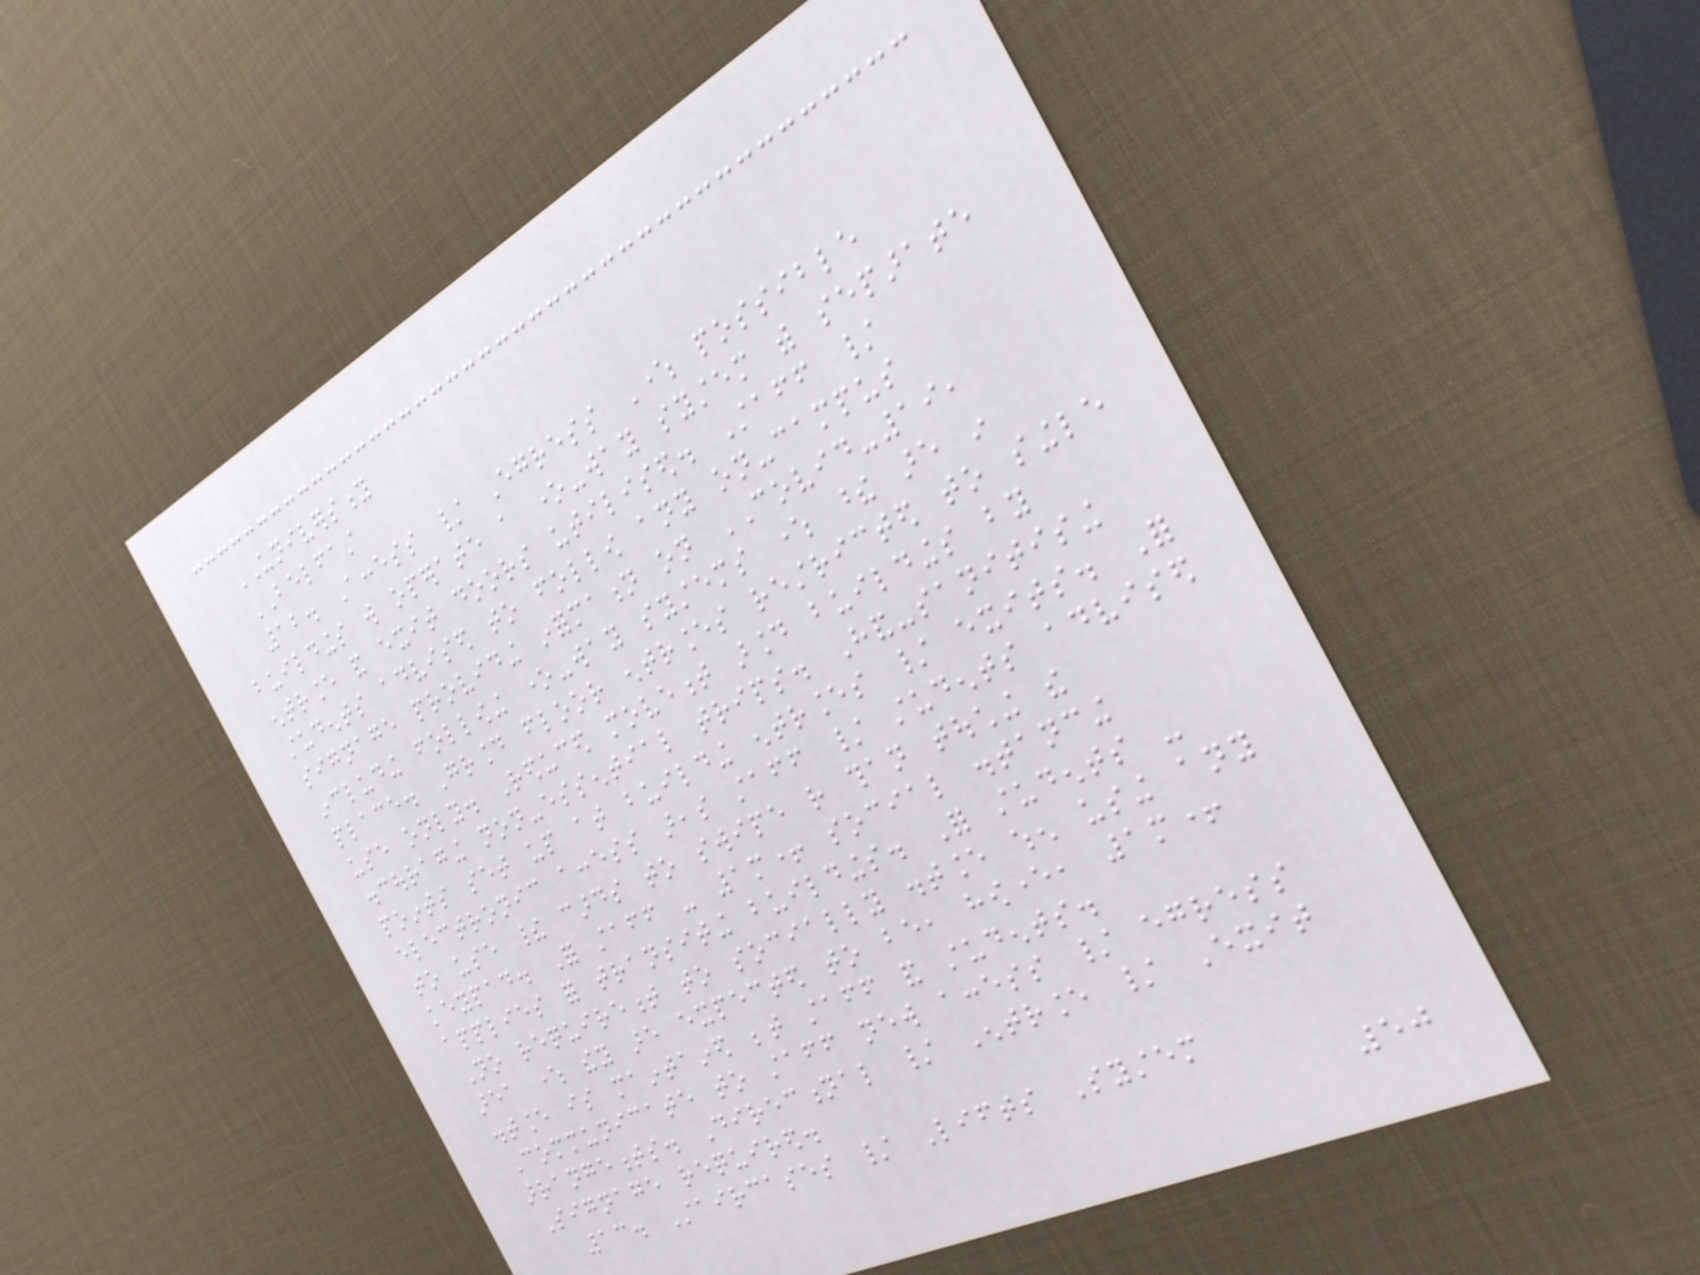UNIVERSITY
BELFAST
12. Access / Egress Where possible
buildings will operate a one-way system with separate
entrance and exit doors utilised. Staff /
students advised to follow any on-campus
signage providing information on COVID-19,
including following one-way systems where these are in
place. Ground floor entrances restricted to single
use only. Reduced movement around buildings by
discouraging non-essential trips. Hand-sanitising
points set up at building entrances / exits. For
electronic access areas staff / students advised
to use their cards to swipe rather than touching the
keypad. For staff - 1m+ social distancing
applies for transiting buildings. For students -
No requirement to socially distance when using any
area where they are expected to be, however, 1m+
distance is maintained between staff and students.
Communicate to staff new access / egress
arrangements. Directional / Entrance / Exit
Signage required.
13. Staircases / Lifts System
50
